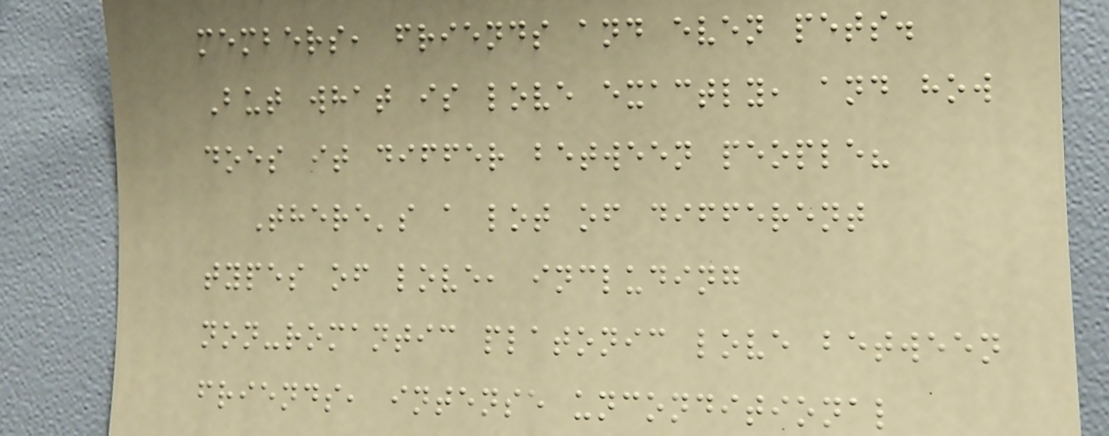members, friends and even pets.
But what is love exactly, and how
does it differ between people?
There's a lot of different
types of love, including
non-romantic platonic love between
friends, intense unconditional
